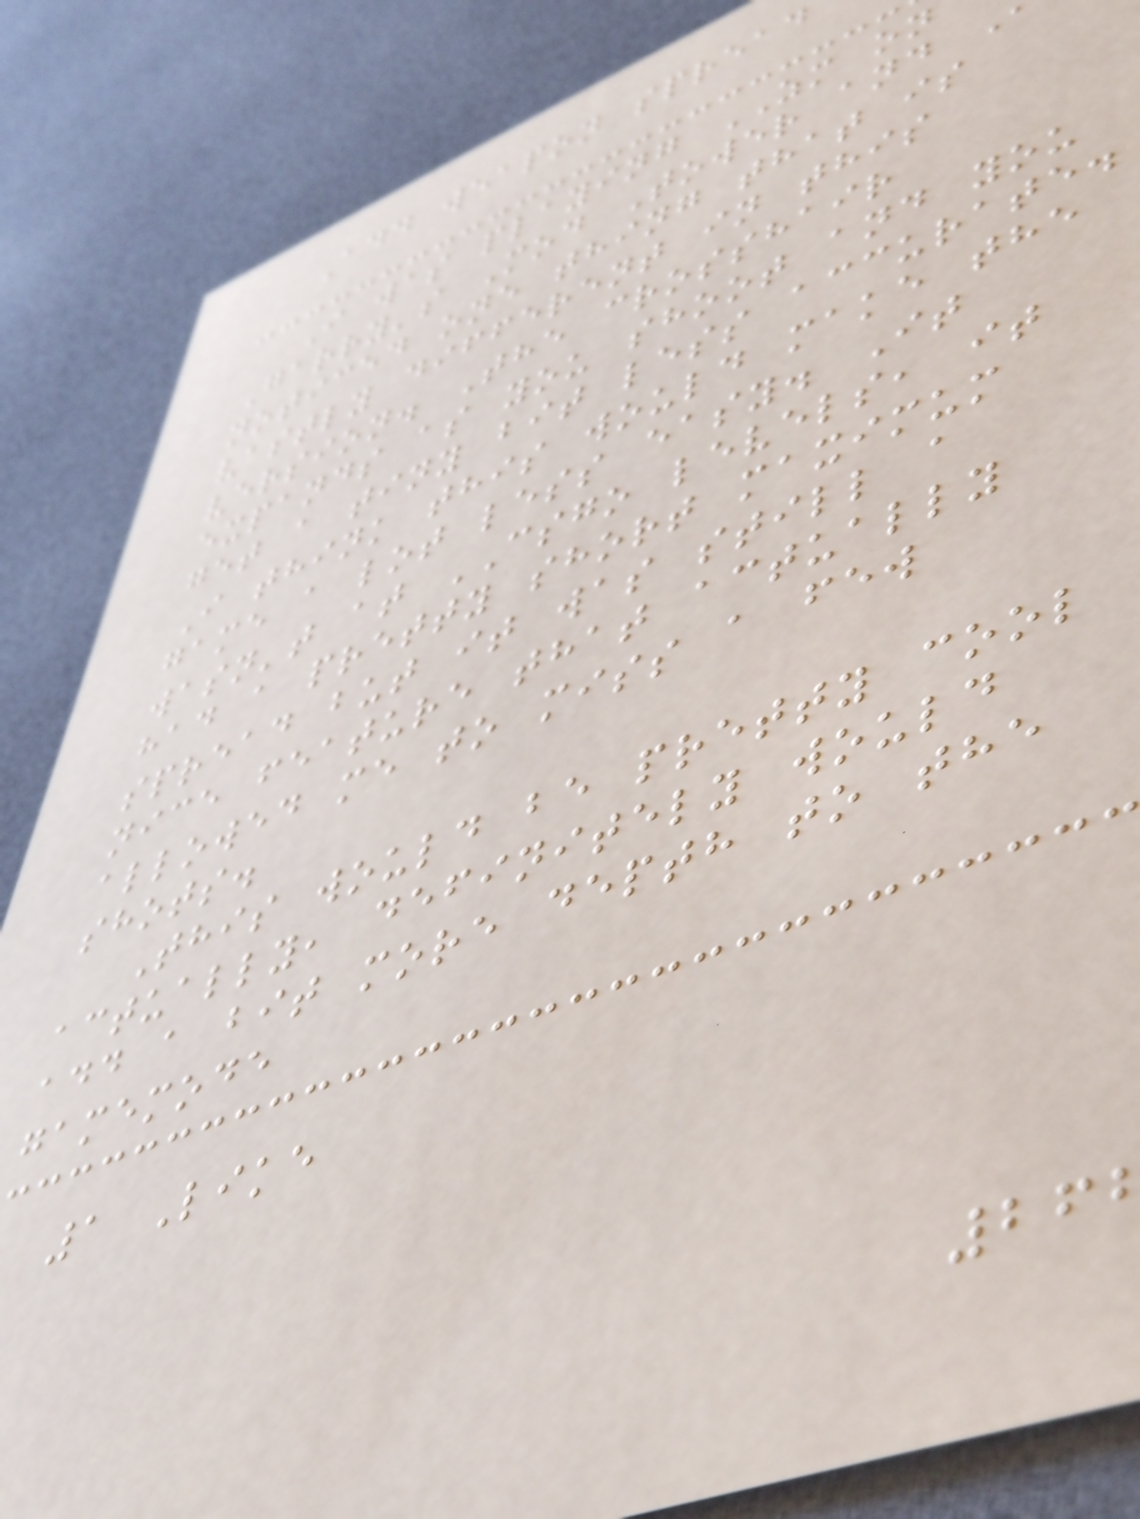Add weapon spread
I was playing ZM on
Garry's Mod Tower and
noticed one thing that is
vastly different in this
version. The crosshair
expands as you shoot and you
get a tiny bit less accurate.
I think this would make the
game a lot less easy. It
wasn't at CSGO levels, it
had a pretty short maximum
spread but it was still a
nice feature that actually
allowed me to miss a few
shots.
This would be pretty cool
actually, definitely would
add a bit more depth to the
gamemode
1 Like
